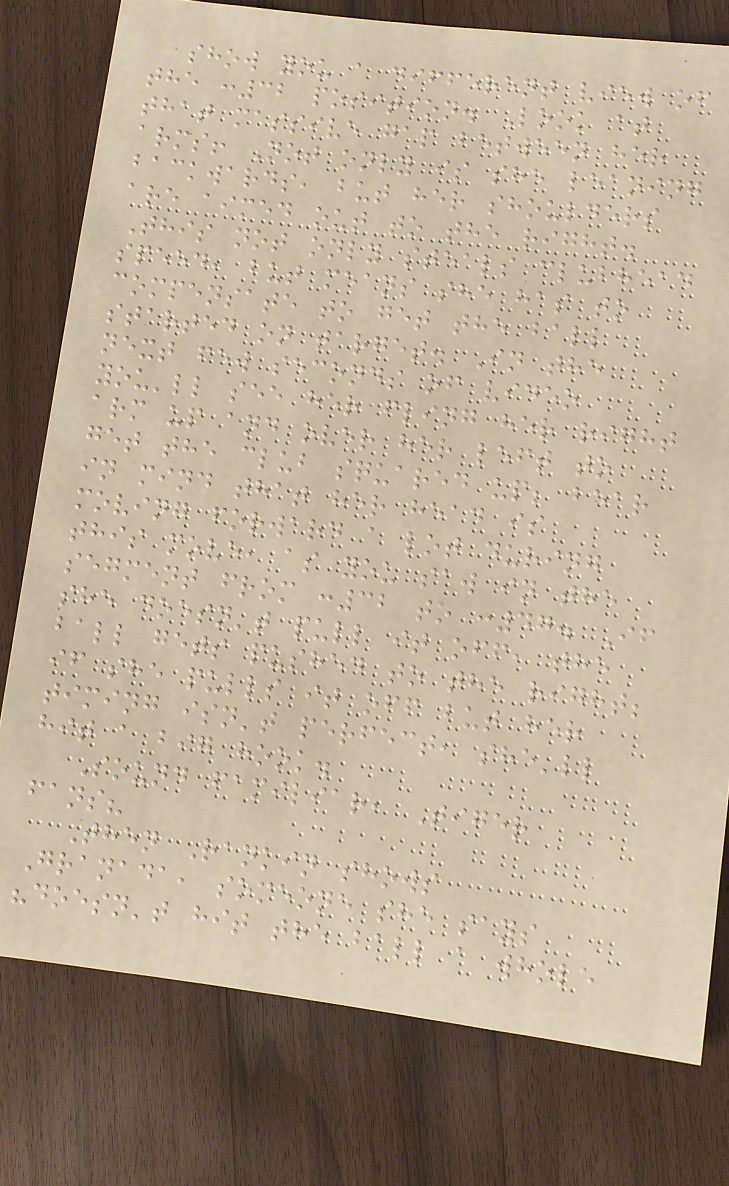show you a different view of
the :32 position. Look at
that massive gap between her
arms! Not only is she leaning
backwards, but her shoulders
are aimed out to the right.
This not only steals clubhead
speed, but means she has to
compensate to get the ball
started on target. In the
next few seconds of video
you'll see her fling her right
arm up and over her left to
get the club squared up; bear
in mind that her head is
moving forward a lot during
this move, as you saw in the
segment from :32 to :47. If
she doesn't pull it off, the
ball gets pushed to the right;
if she pulls it off but her
timing isn't perfect, she'll
hit a big hook.
Sound familiar, Tiger
fans?
Then Rankin shows
Granada, someone she says
"doesn't hit the ball a whole
